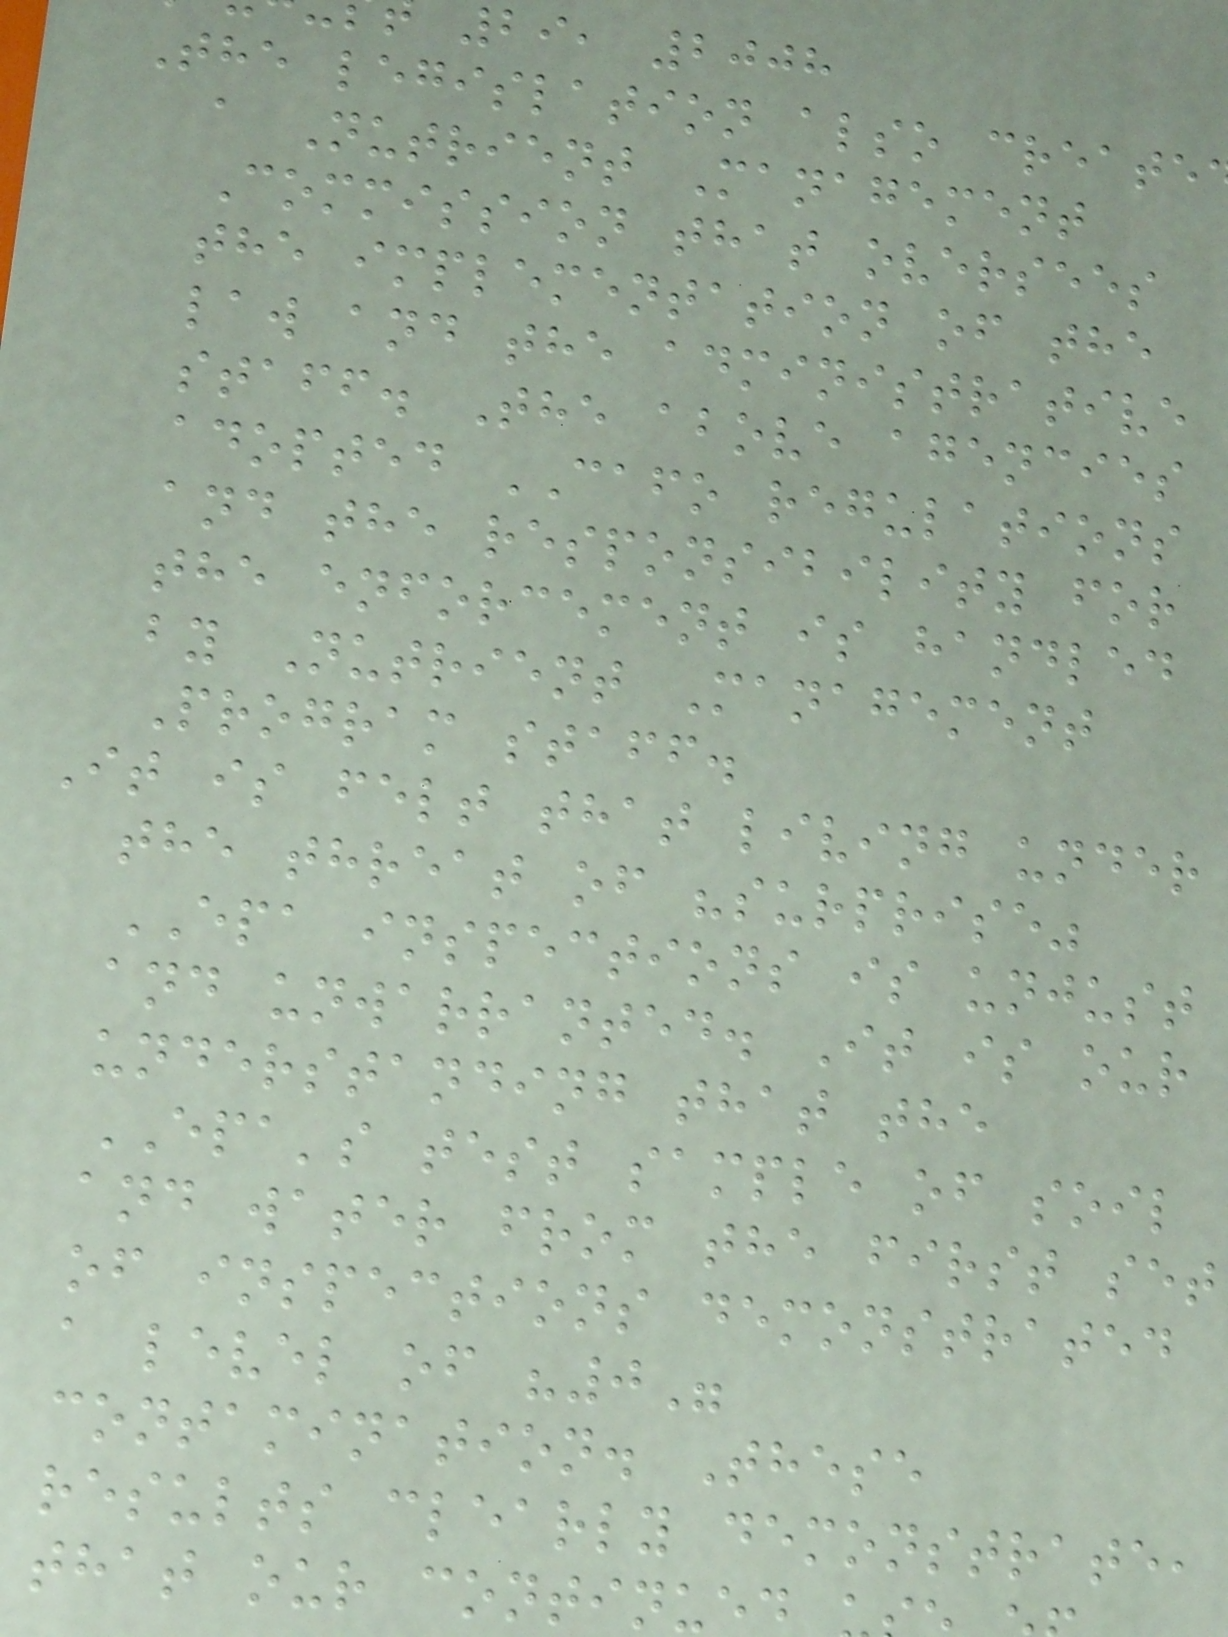29, 2008
The legislation also create
a Nutrient Management
Commission that oversees
the implementation of the
law and the administrative
staff. The above agencies
adopted CAFO regulations
and the responsibility for
the enforcement is handled
by Nutrient Management
Program staff.
It is felt that living under
the threat of "surprise"
EPA inspections is unjust
and unwarranted. It is our
understanding that the
EPA's test sample of soil
and water from the first set
of inspections demonstrated
a level of "0"
contamination. These
results clearly demonstrate,
that our continue
